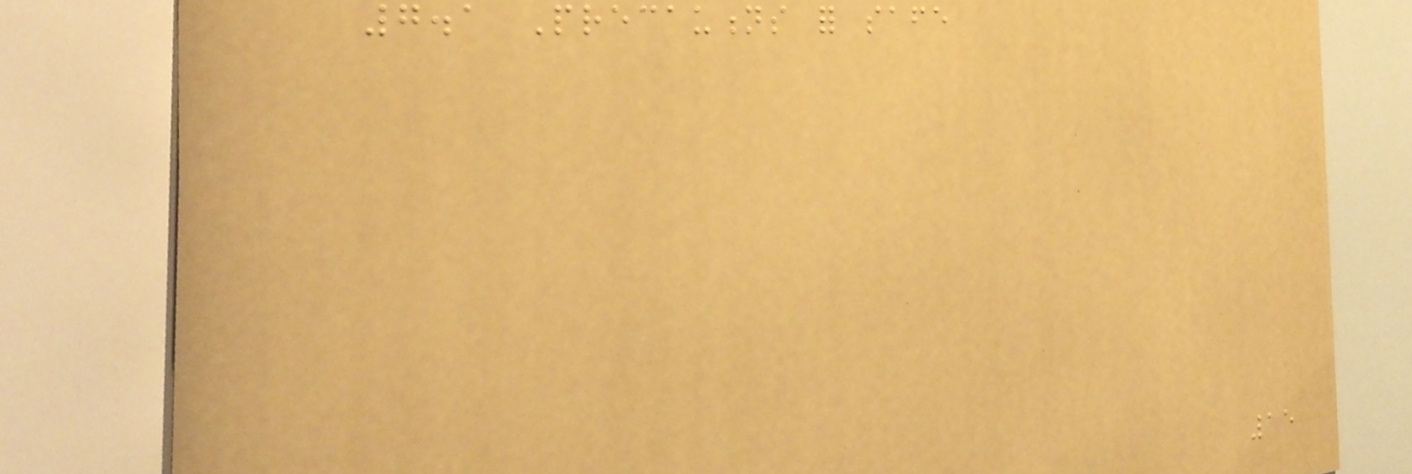7.1 Precautions for safe
15
